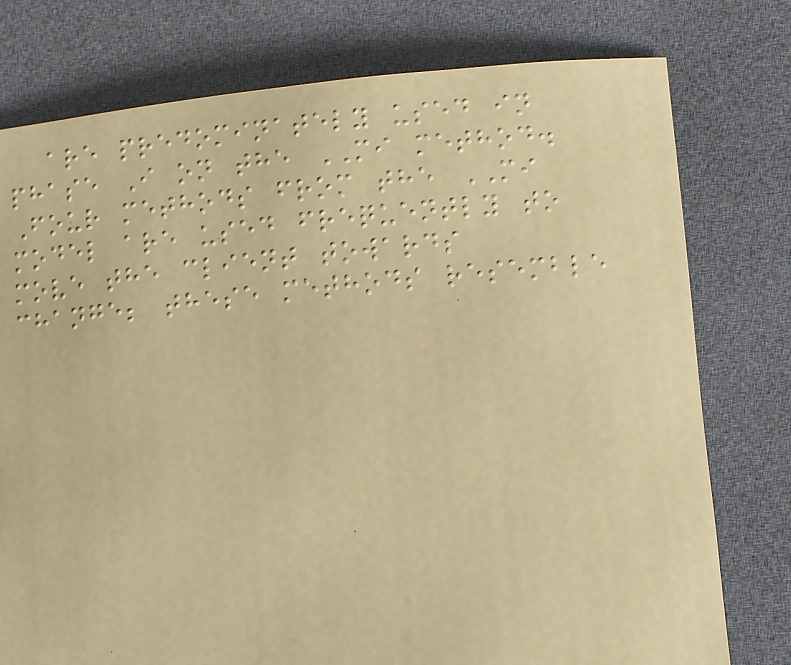are predominately used in
phase I on the MI method.
Four methods from the MI
model are used frequently to
move the client towards
change; these methods resemble
